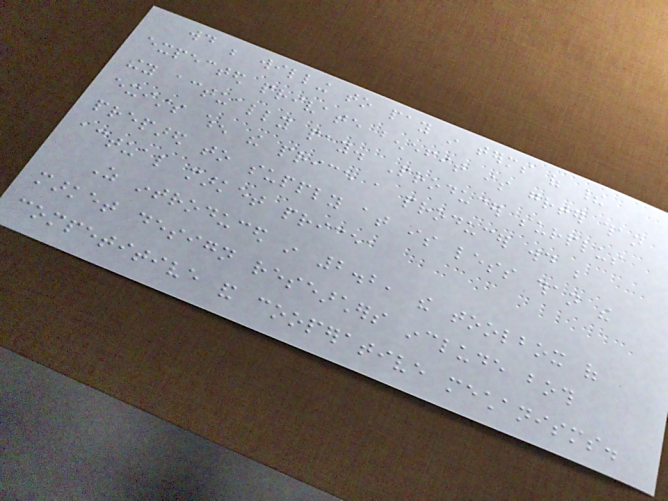would be willing to pay in terms of their
expected private benefit is greater than
they actually pay. Producer surplus
exists when the price a producer would be
prepared to supply at is less than the
actual market pricea
As introduced in 2.2, the toolbox of
market design researchers include both
competitive and cooperative mechanisms.
